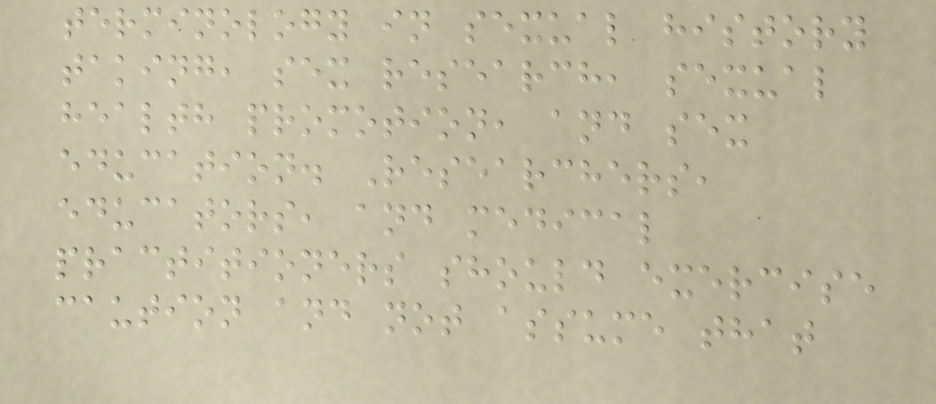terminology in sexual history
taking, sex research, sexual
health promotion, and sex
education. Researchers,
educators, and medical
practitioners should exercise
caution and not assume that
